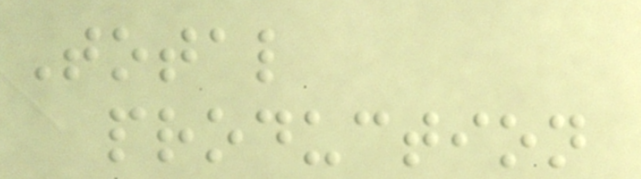Total
production
